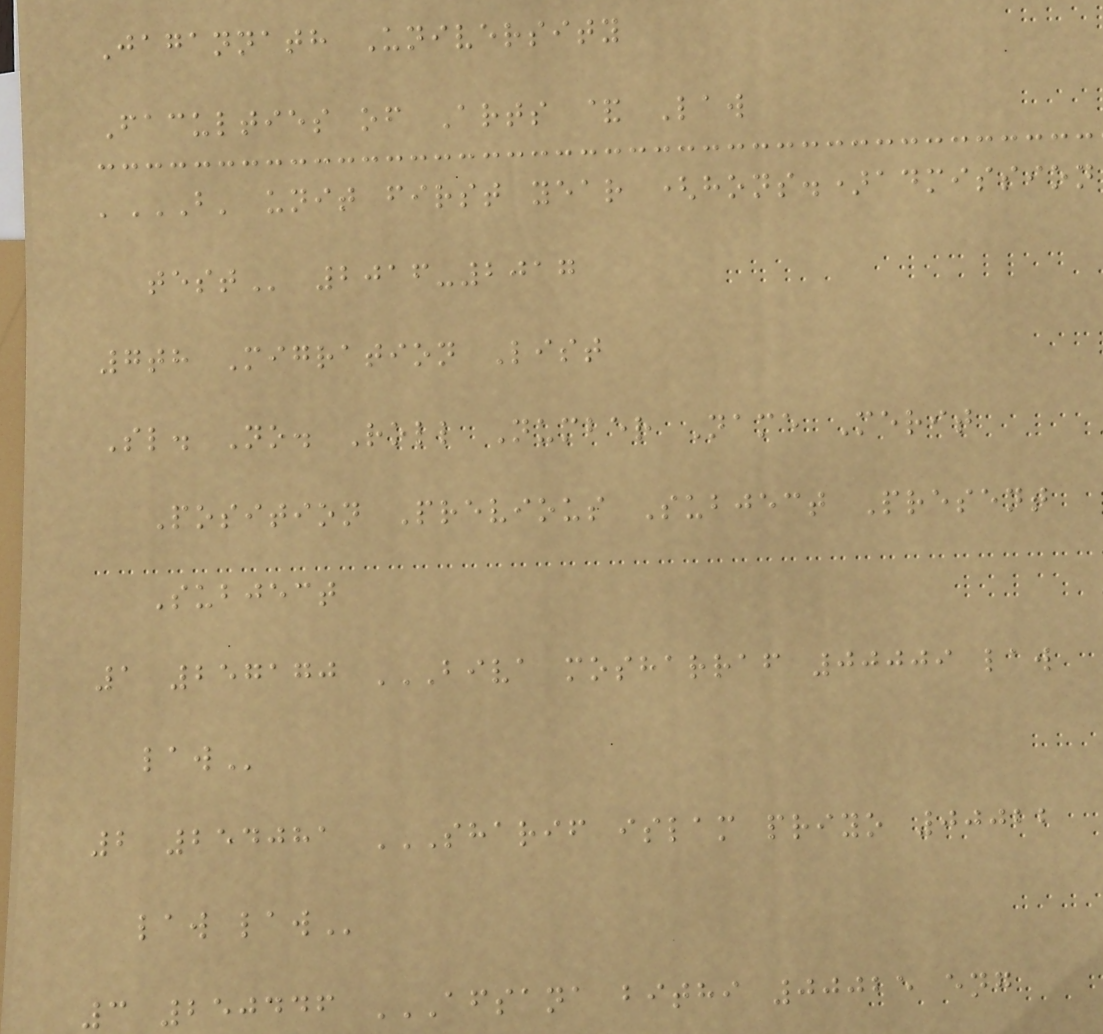Jagannath University
Faculties of Arts & Law
'B' UNIT FIRST YEAR (HONS.)ADMISSION
TEST 2016-2017
7th Migration List
Sl. No. Roll Number Name Merit
Position Previous Subject Present
Subject
1 257170 BIVA MOSHARRAF 00009 LAW
LAW
2 254081 SHARIF ISLAM PRIYO 00022
LAW LAW
3 250446 AFSANA BITHI 00025 ENG
